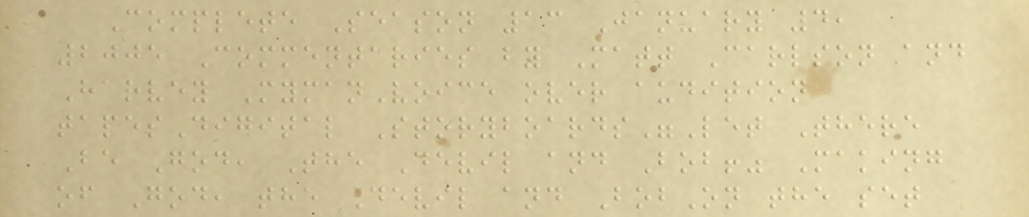Complete Season 13 January 4,
2005 Commentaries by Matt Carlson and
Harvey MymanVoice over audition
tapesDigital Storyboards"Let There
Be God, The Devil and Bob!" Making
of God, the Devil and BobOn the set
